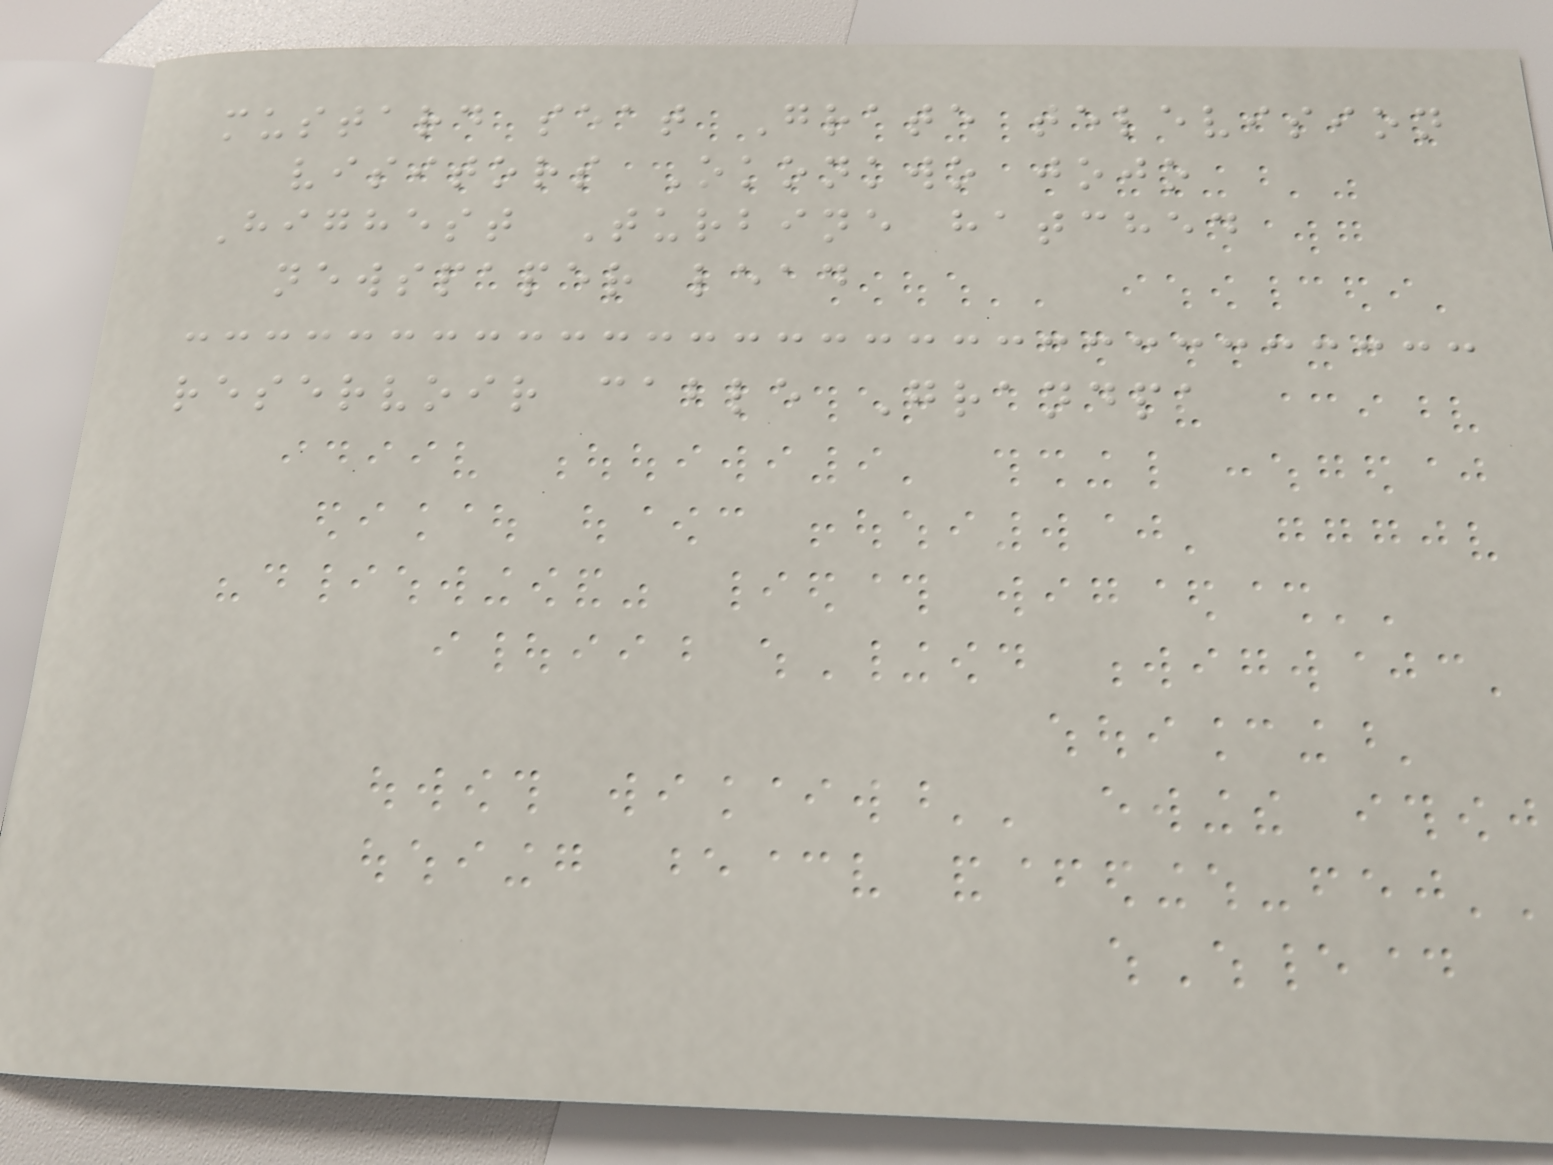mustard seat Grate television
visitors Okonkwo jojo
Highest Turbine hatched
newspaper lead
reservoir cable Grandpa
